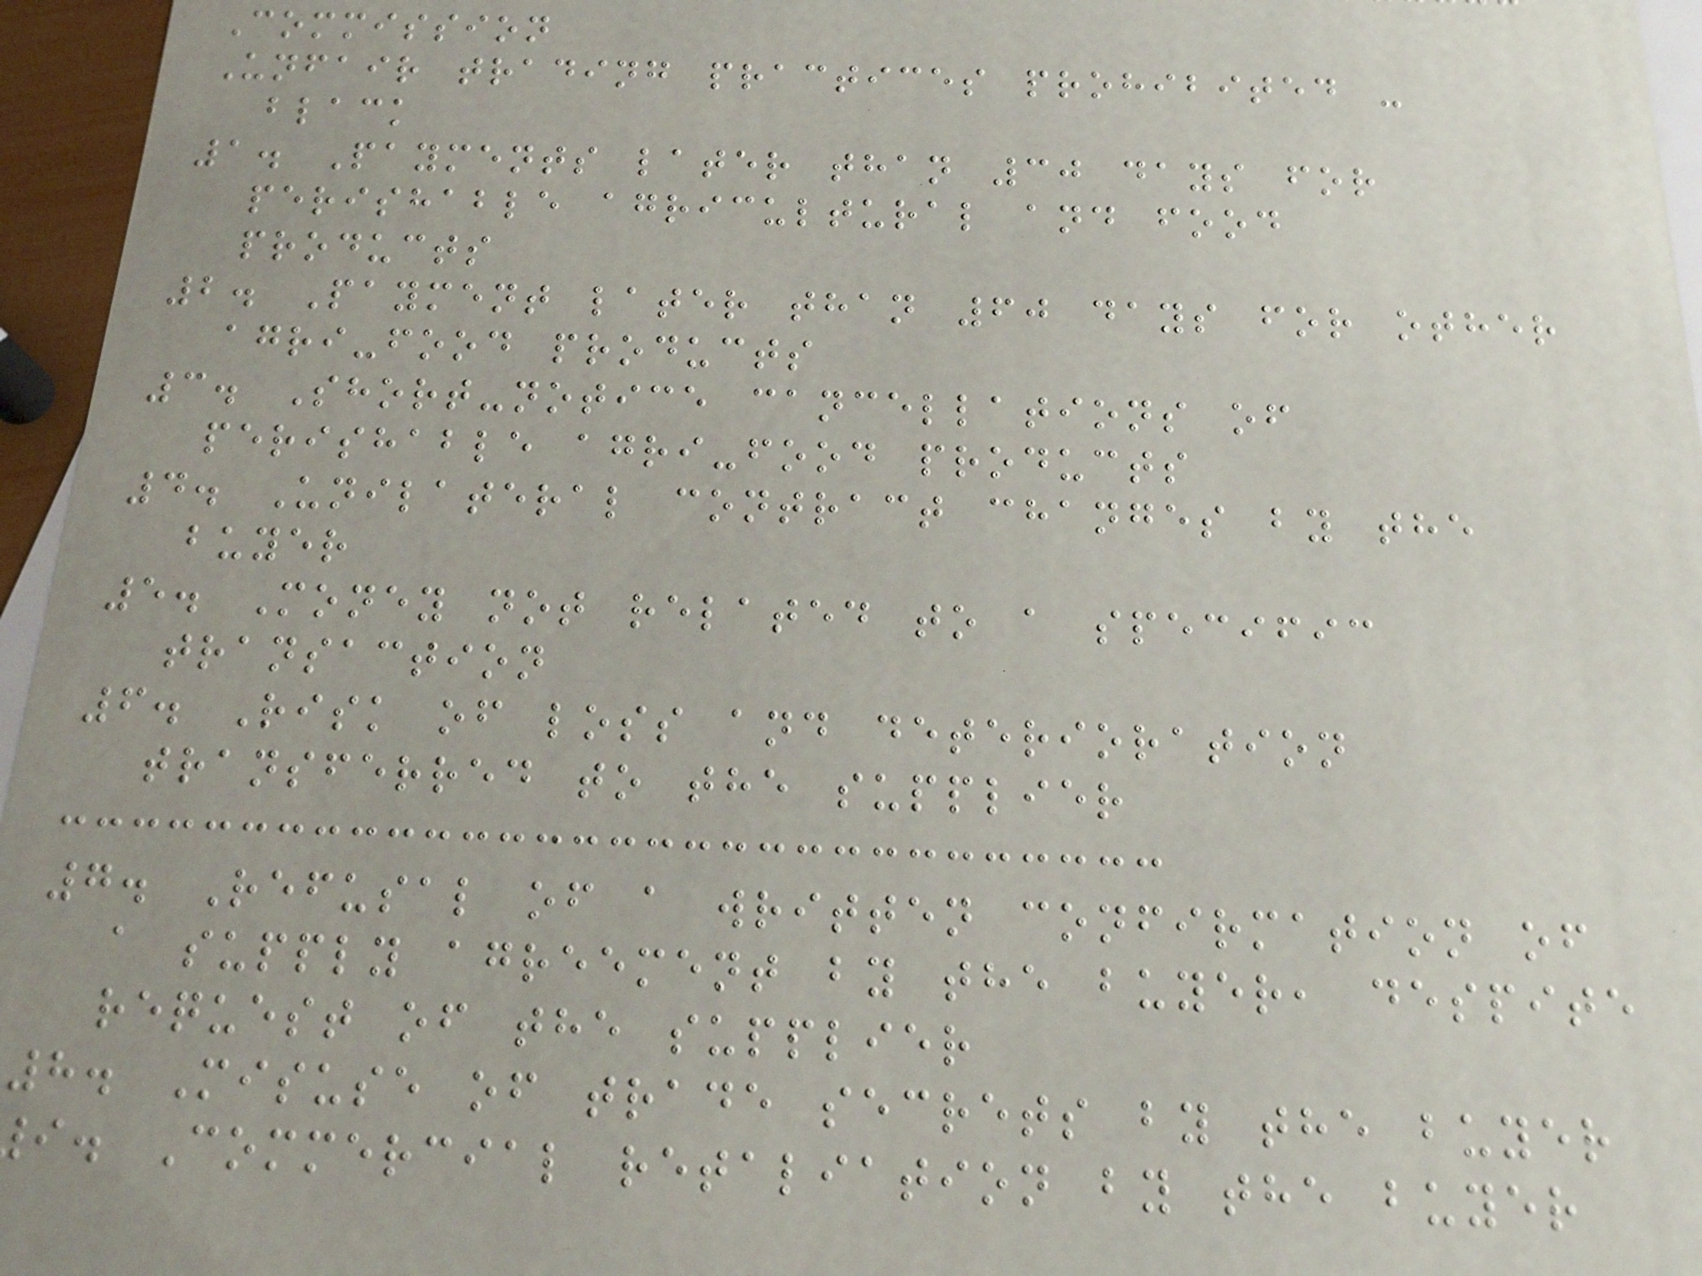Commission
Unfair trading practices prohibited -
black
1. Payments later than 30 days for
perishable agricultural and food
products
2. Payment later than 60 days for other
agri-food products
3. Short-notice cancellations of
perishable agri-food products
4. Unilateral contract changes by the
buyer
5. Money not related to a specific
transaction
6. Risk of loss and deterioration
transferred to the supplier
7. Refusal of a written confirmation of
a supply agreement by the buyer, despite
request of the supplier
8. Misuse of trade secrets by the buyer
i. Commercial retaliation by the buyer
